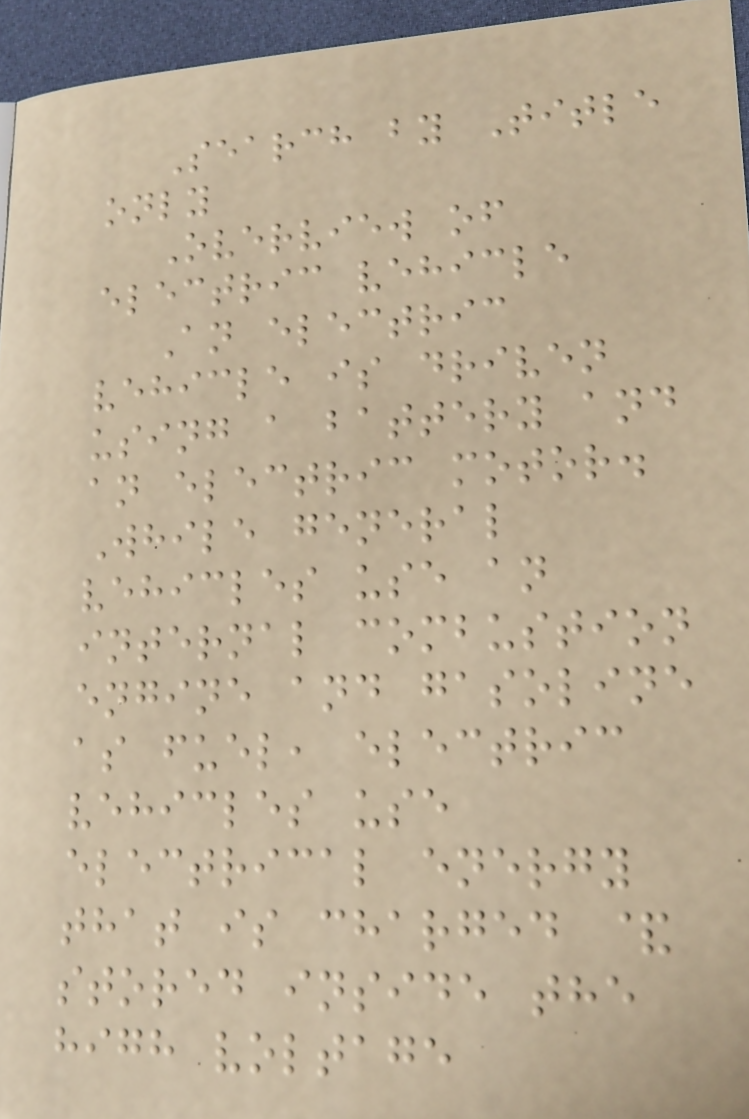Search by Title
only
Overview of
electric vehicle
An electric
vehicle is driven
using a battery and
an electric motor.
While general
vehicles use an
internal combustion
engine and gasoline
as fuel, electric
vehicles use
electrical energy
that is charged &
stored inside the
high voltage
